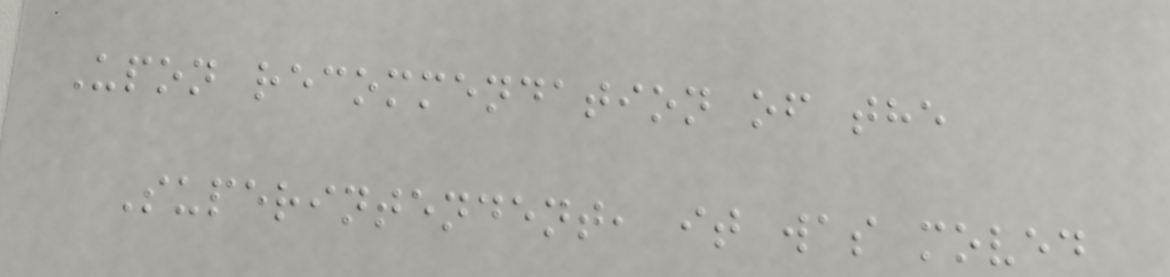Upon recommendation of the
Superintendent, it was moved
